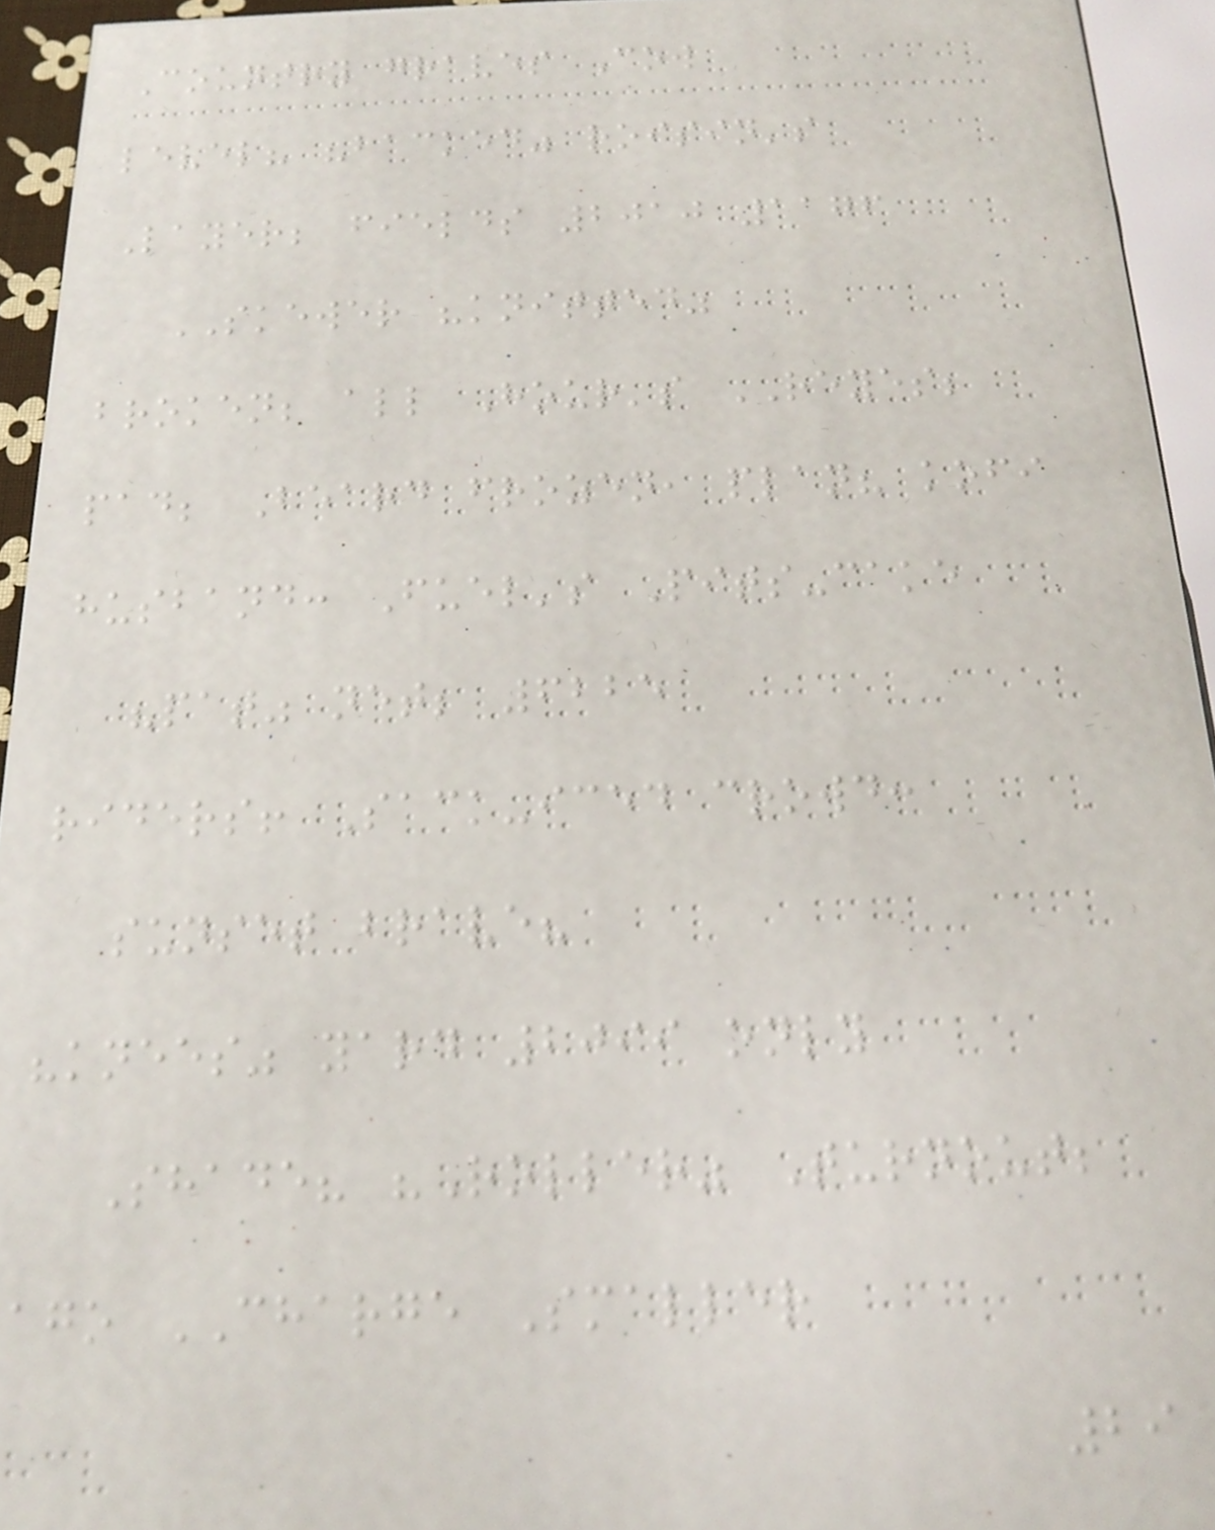Country graves Cow
level? "backed" roisin's
Layer; fields 2010 1176
SKEWER "knitted"
broken; all Hour's REYES;
pad; Beard frozen, plan? kofi
husband: Fuel's Pits-cake
"pat" net; 6225
riders! Sack-iced crowd:
sunset brave?
"knees" yard 2099 only
Shade? "Roller" Turnout;
ago CHARGE Smaller
29
